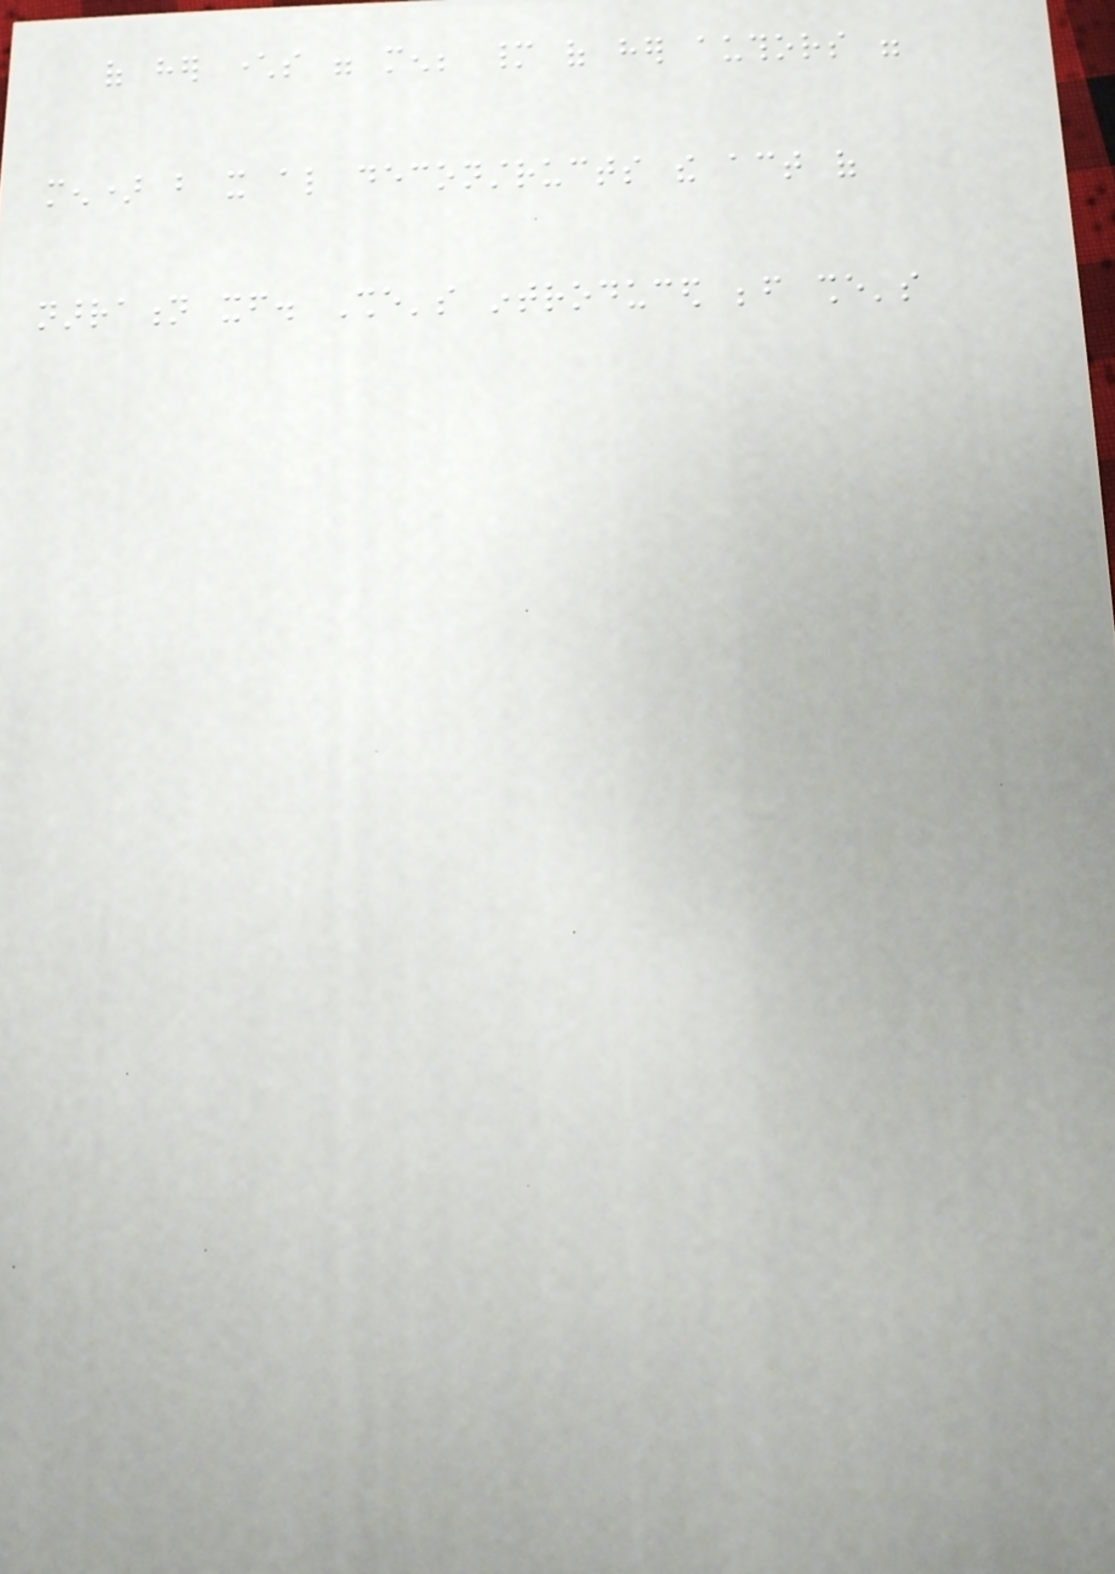of her characters were men; many of her authors were
men) but it also deconstructs the act of
narration itself. She's introduced before she's
